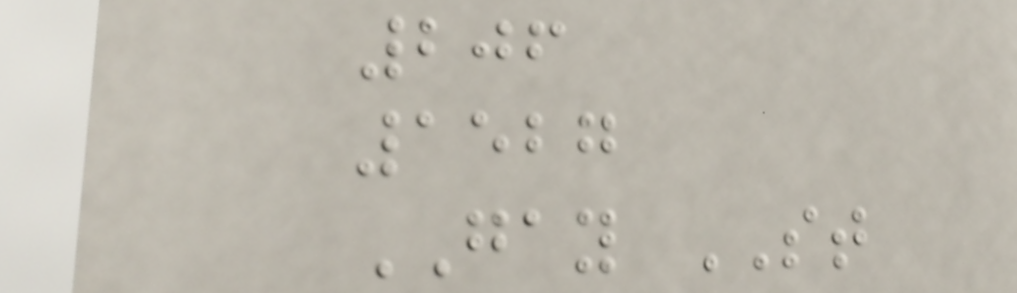206
1527
GAY ST
